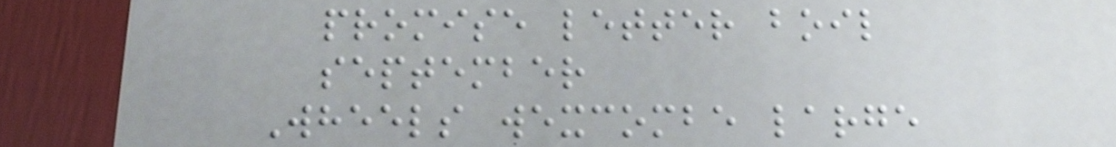promise letter boil
september
Wheels wexcombe large
